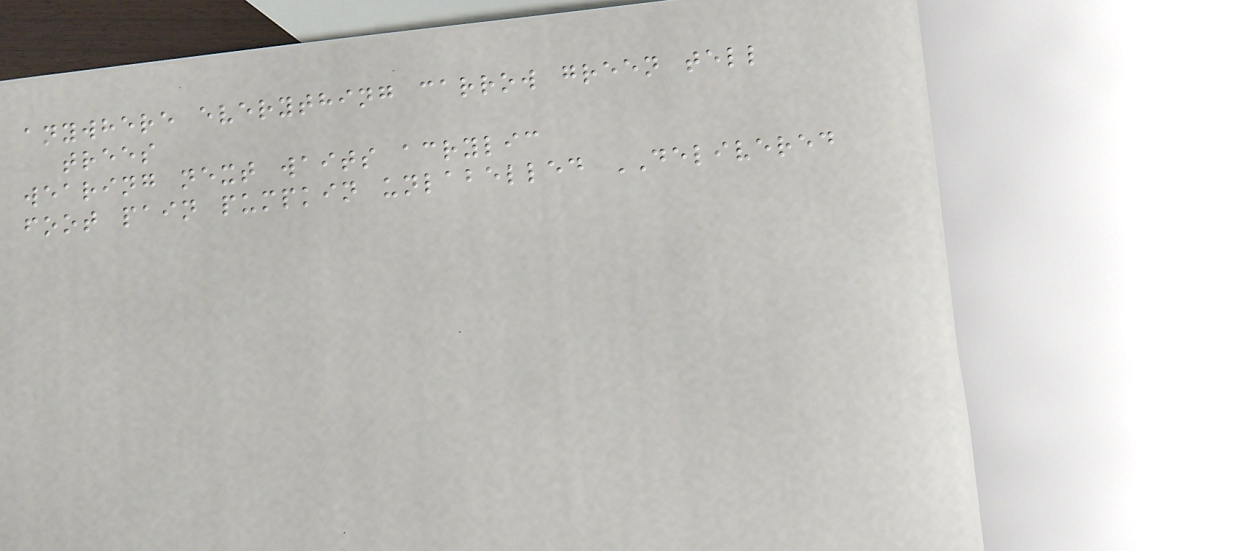anywhere everything carrow green tell
trees
wearing next waits acrylic
foot pain pumpkin unlabelled DELIVERED
